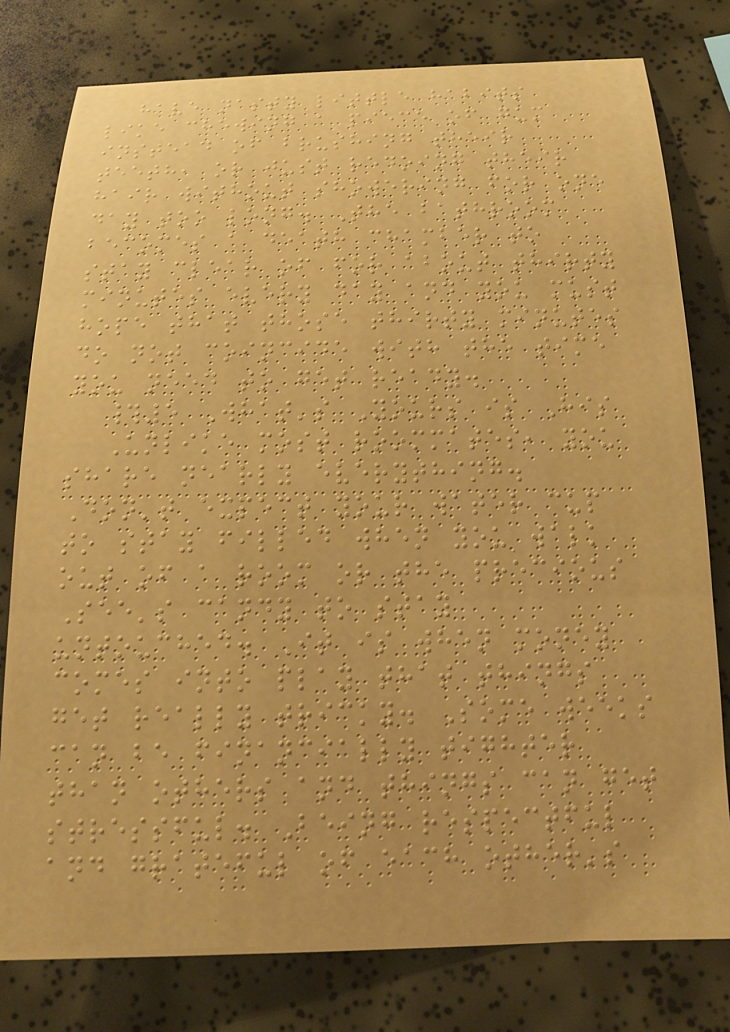have nasty little habits
like chewing a piece of gum
instead of brushing their
teeth, or just redoing their
hair without showering for one
day too long. The bathroom
becomes a death chamber to
stay clear of for about thirty
minutes every day and you must
hope that those thirty minutes
do not coincide with the time
you need to get ready.
#5 What's Yours is His
Unlike most roommates, you
share nearly everything.
Don't expect your water cup
to stay filled when you walk
out of a room or the precious
See's candy to stay
untouched. It is when money
comes into play that things
get really tricky. Some weeks
can be financially tighter
than others and things can get
stressful. Being respectful
and grateful of each other's
